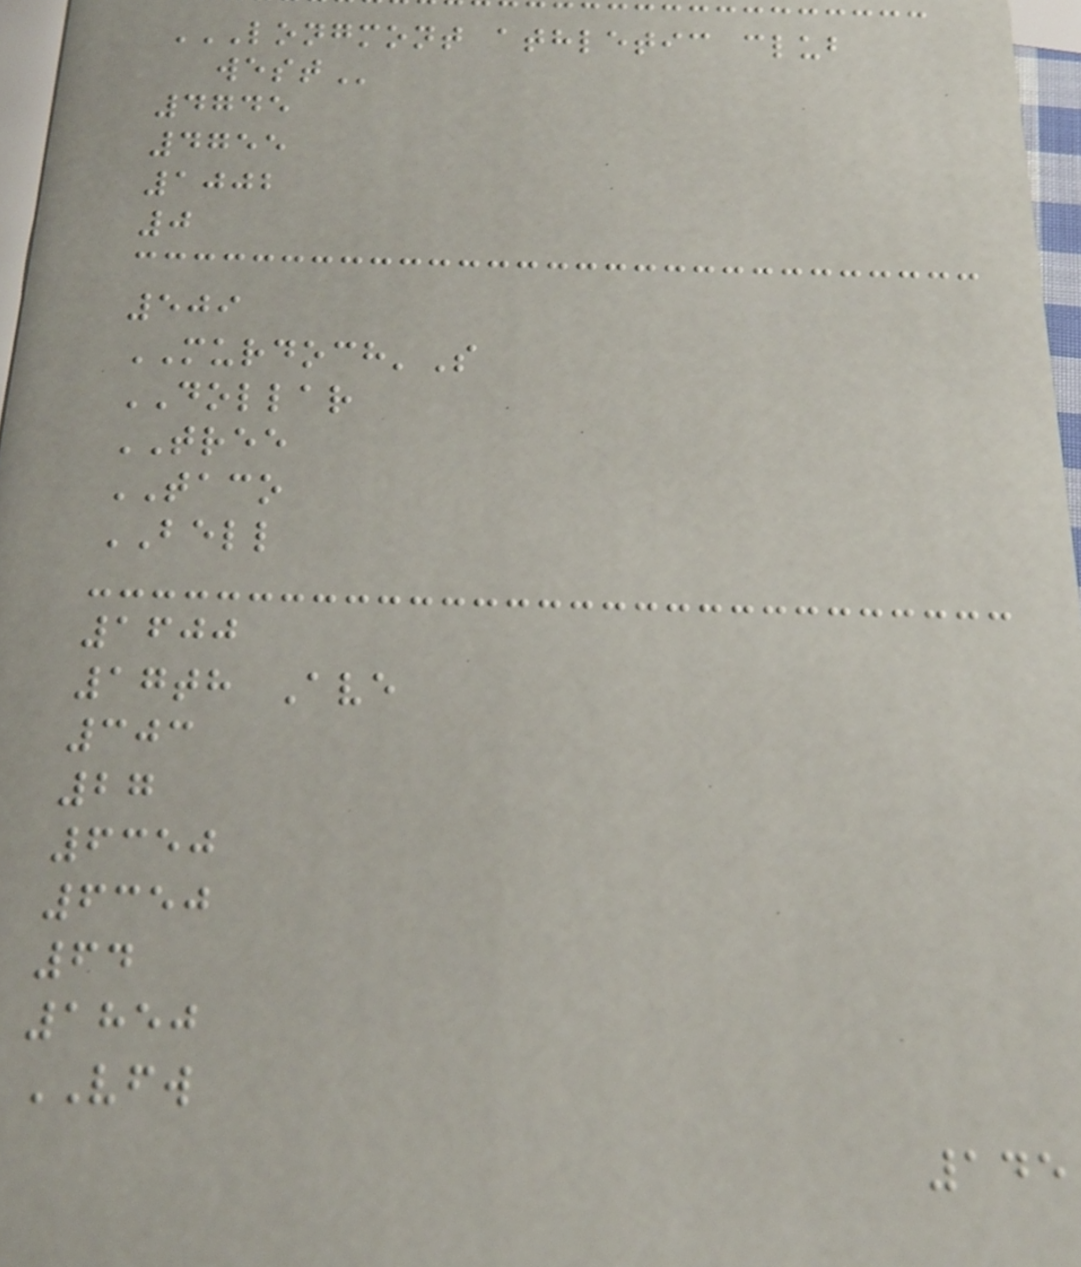LONGMONT ATHLETIC CLUB
WEST
4745
4755
1002
0
509
MURDOCH'S
DOLLAR
TREE
TACO
BELL
1600
17th Ave
303
27
6350
6350
64
1850
VFW
145
